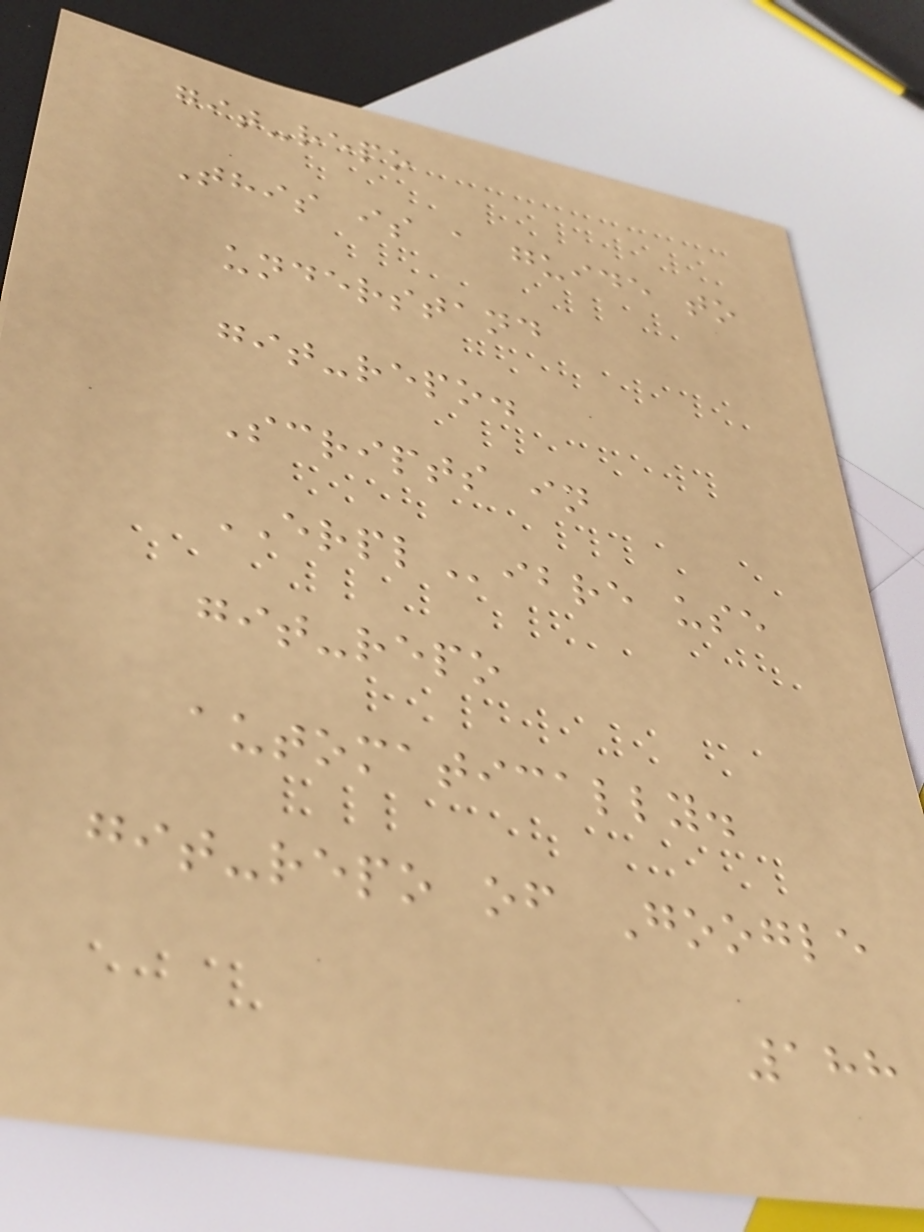git-repo
This is a guide to
understand
git-repo.
Scripts in
ERPLibre use
git-repo
automatically.
git-repo of Google
188
